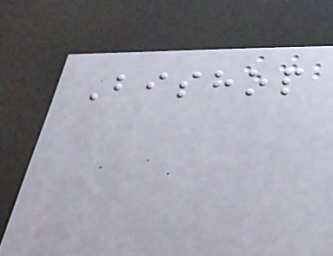Bishop
